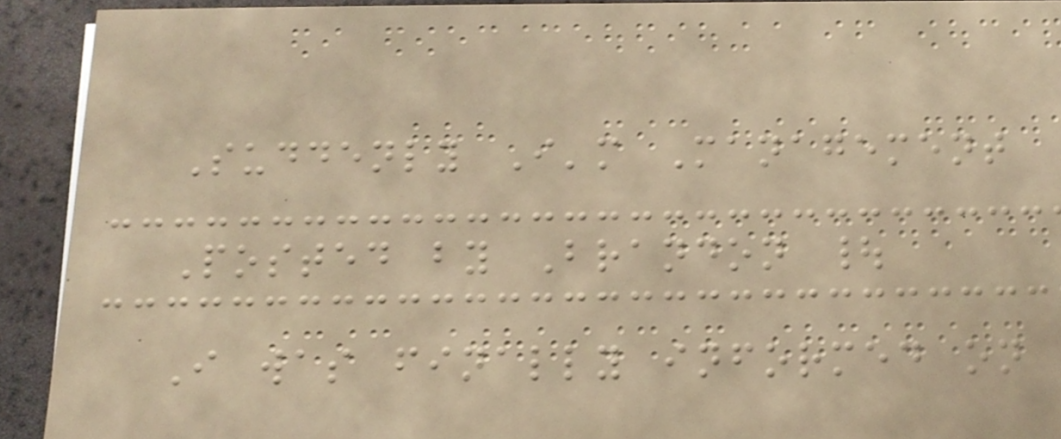Suddenly I'm Management
Posted by Brandon |
I was finally informed on
